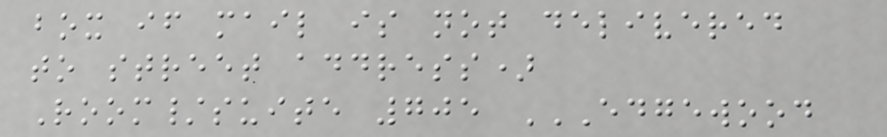box if mail is not delivered
to street address)
Room/suite 705 EDGEWOOD
